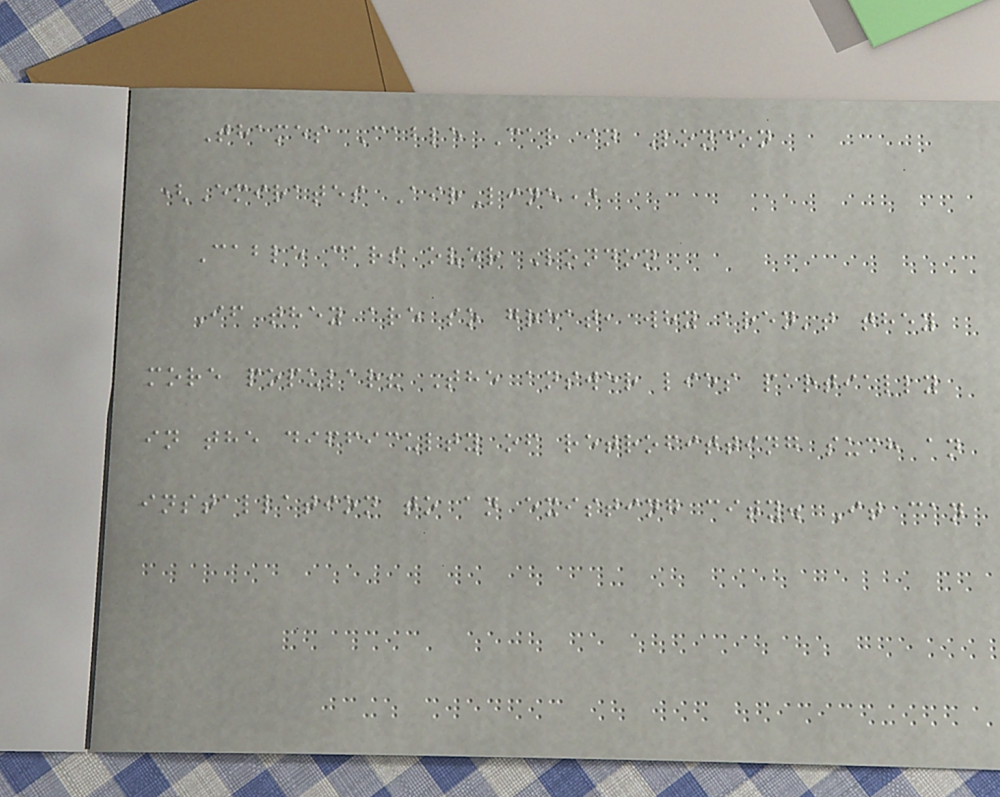Thames Cable Car in London
(Emirates AirLine)
Cable cars over London
If they are so great, why aren't they
more popular? The answer lies partially
in the difficulty of retrofitting such an
installation to an existing city. It can
